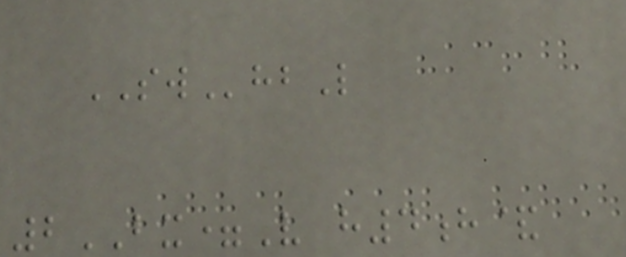SWhbL
2BX=V h4h&
